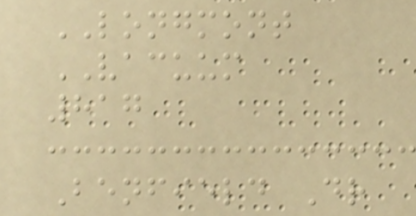LONGMONT
VACUUM
817
Benfield Dr
